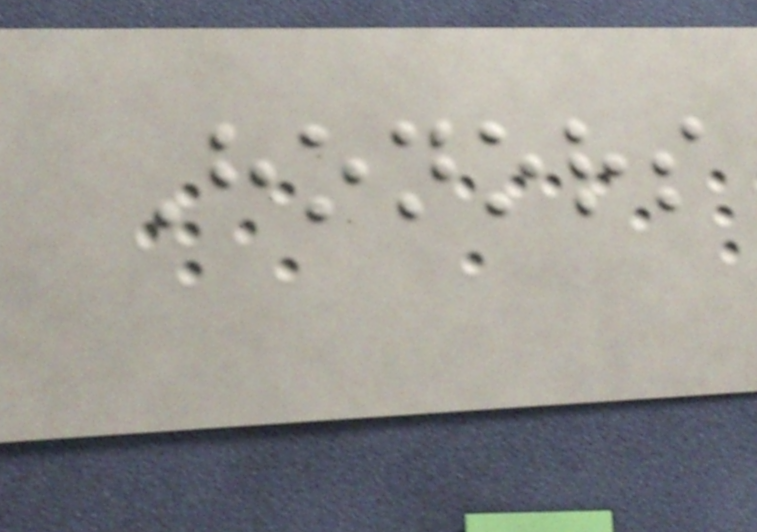Honors
